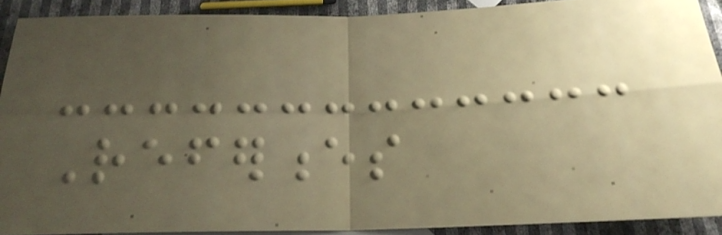References
